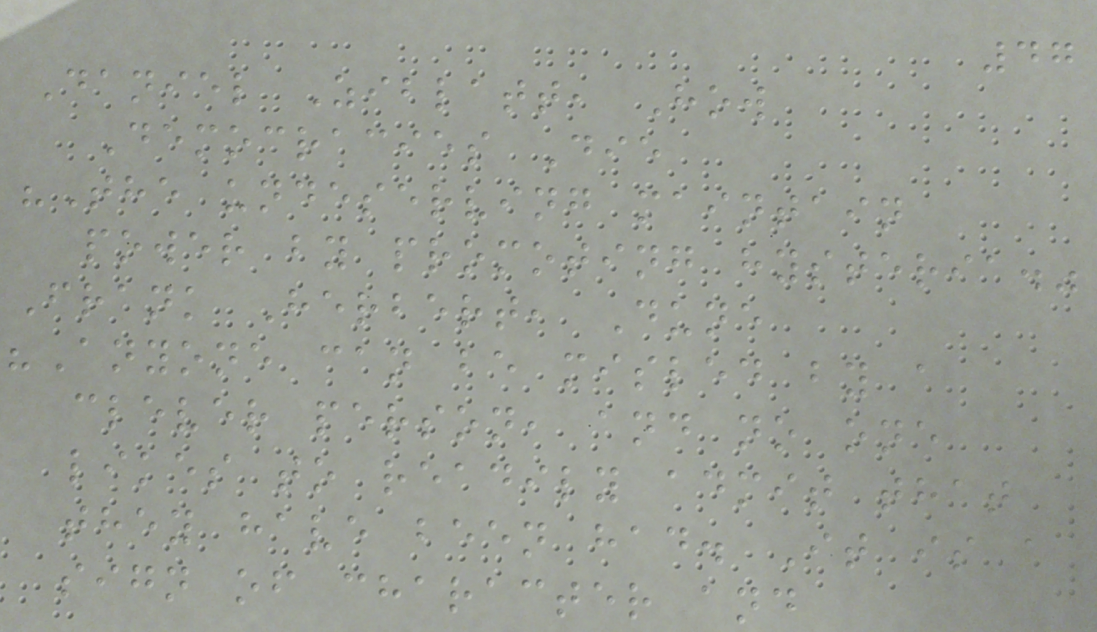47
Daniel Ziblatt, How
Democracies Die
"The undeserving maintain
power by promoting hysteria."
Frank Herbert, Dune
"Anyone can be misled by a
clever person, and no one
likes to readily admit that
they have been had. It is a
sign of character and
